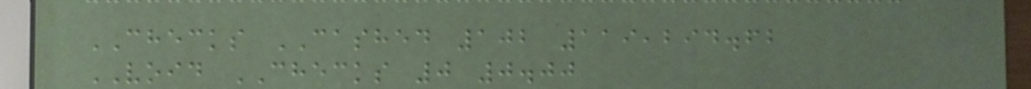CHECKS CASHED 102 119,294.62
VOID CHECKS 0 0.00
